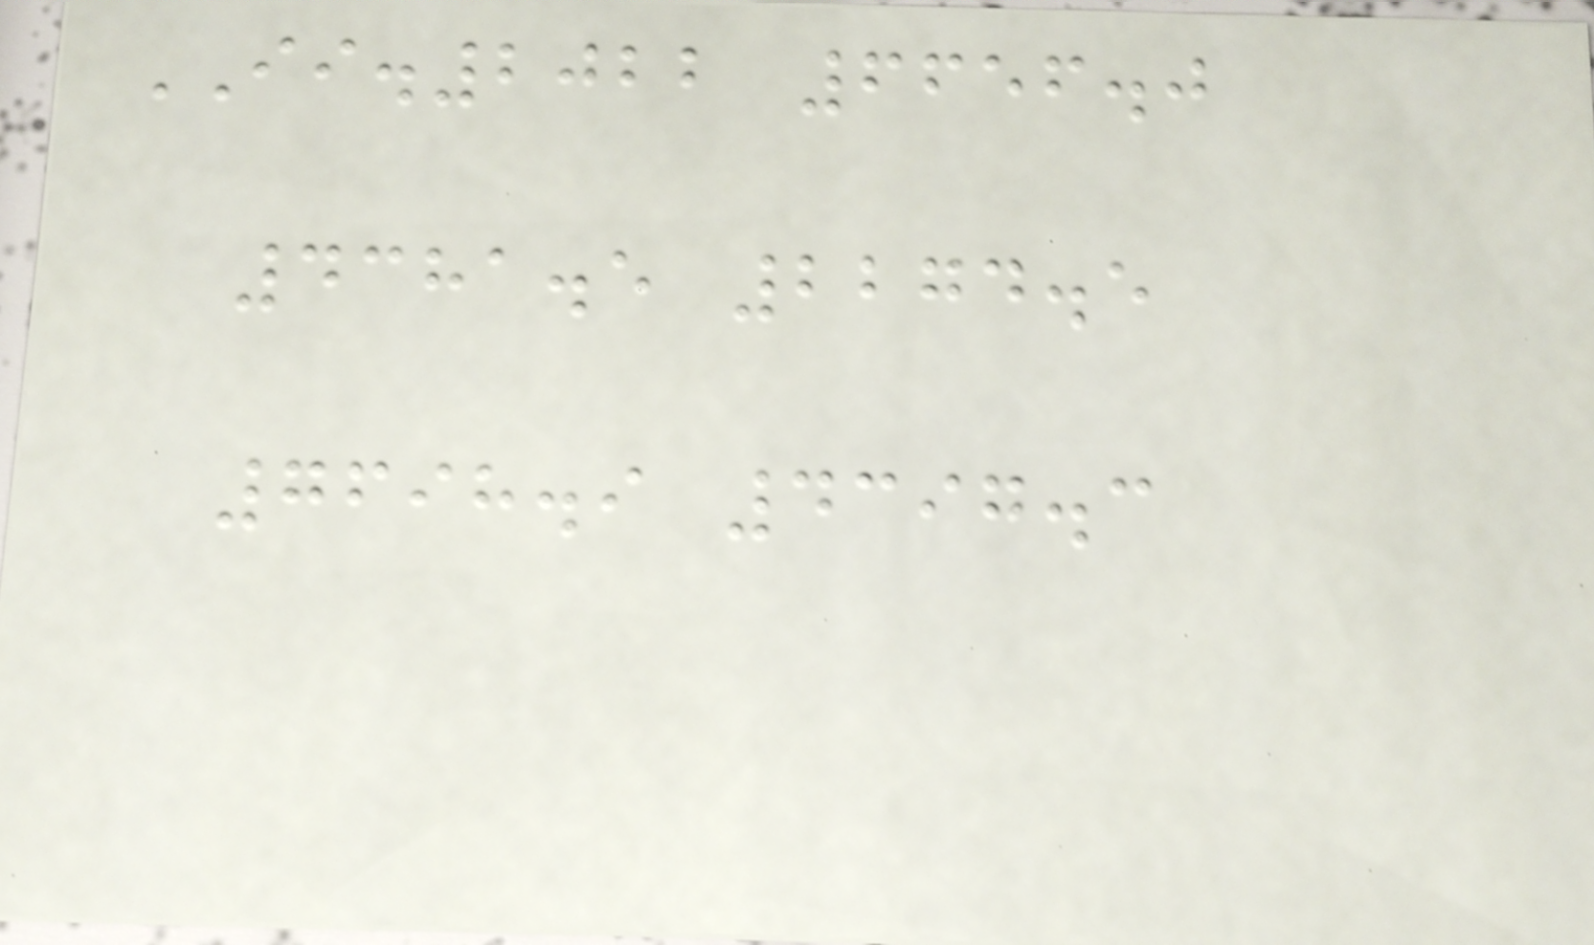II.2022 6656.0
4381.5 2274.5
7698.9 4397.3
